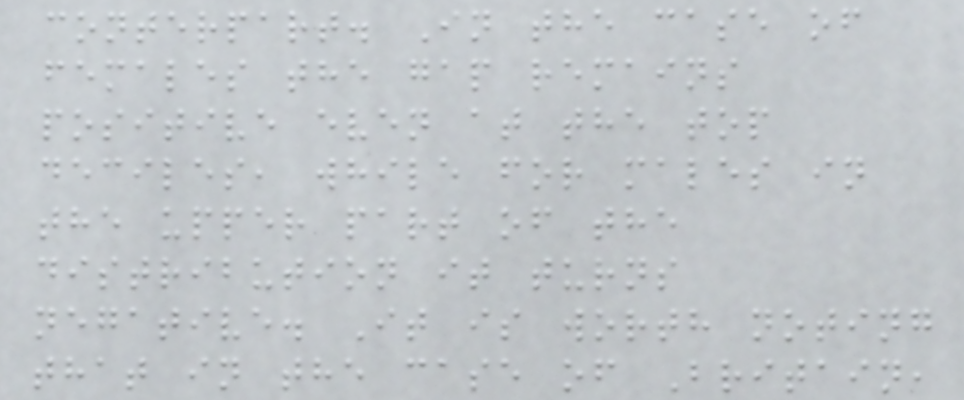conterpart. In the case of
females the gap remains
positive even at the top
deciles, while for males in
the upper part of the
distribution it turns
negative. It is worth noting
that in the case of Britain,
